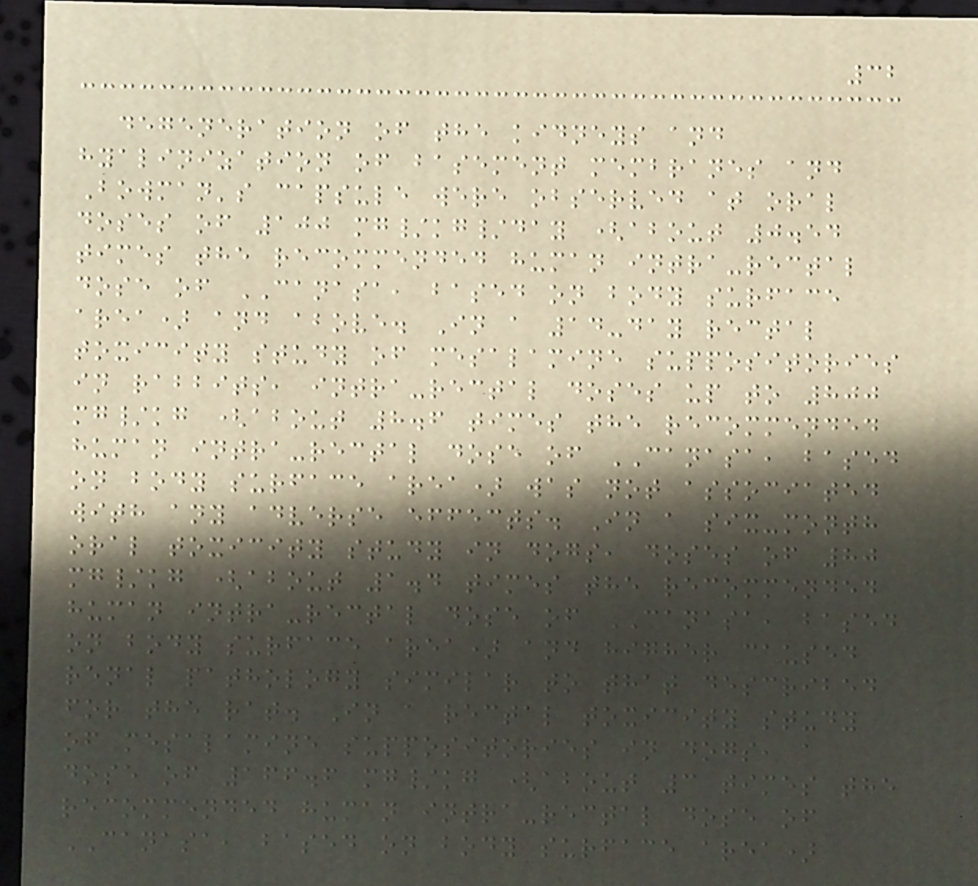32
degeneration of the kidneys and
hyalinization of basement membranes and
Bowman's capsule were observed at oral
doses of 100 mg/kg/day (about 0.54
times the recommended human intra-rectal
dose of CANASA, based on body surface
area) and above. In a 14-day rectal
toxicity study of mesalamine suppositories
in rabbits, intra-rectal doses up to 800
mg/kg (about 8.6 times the recommended
human intra-rectal dose of CANASA, based
on body surface area) was not associated
with any adverse effects. In a six-month
oral toxicity study in dogs, doses of 80
mg/kg (about 1.4 times the recommended
human intra-rectal dose of CANASA, based
on body surface area) and higher caused
renal pathology similar to that described
for the rat. In a rectal toxicity study
of mesalamine suppositories in dogs, a
dose of 166.6 mg/kg (about 3 times the
recommended human intra-rectal dose of
CANASA, based on body surface area)
